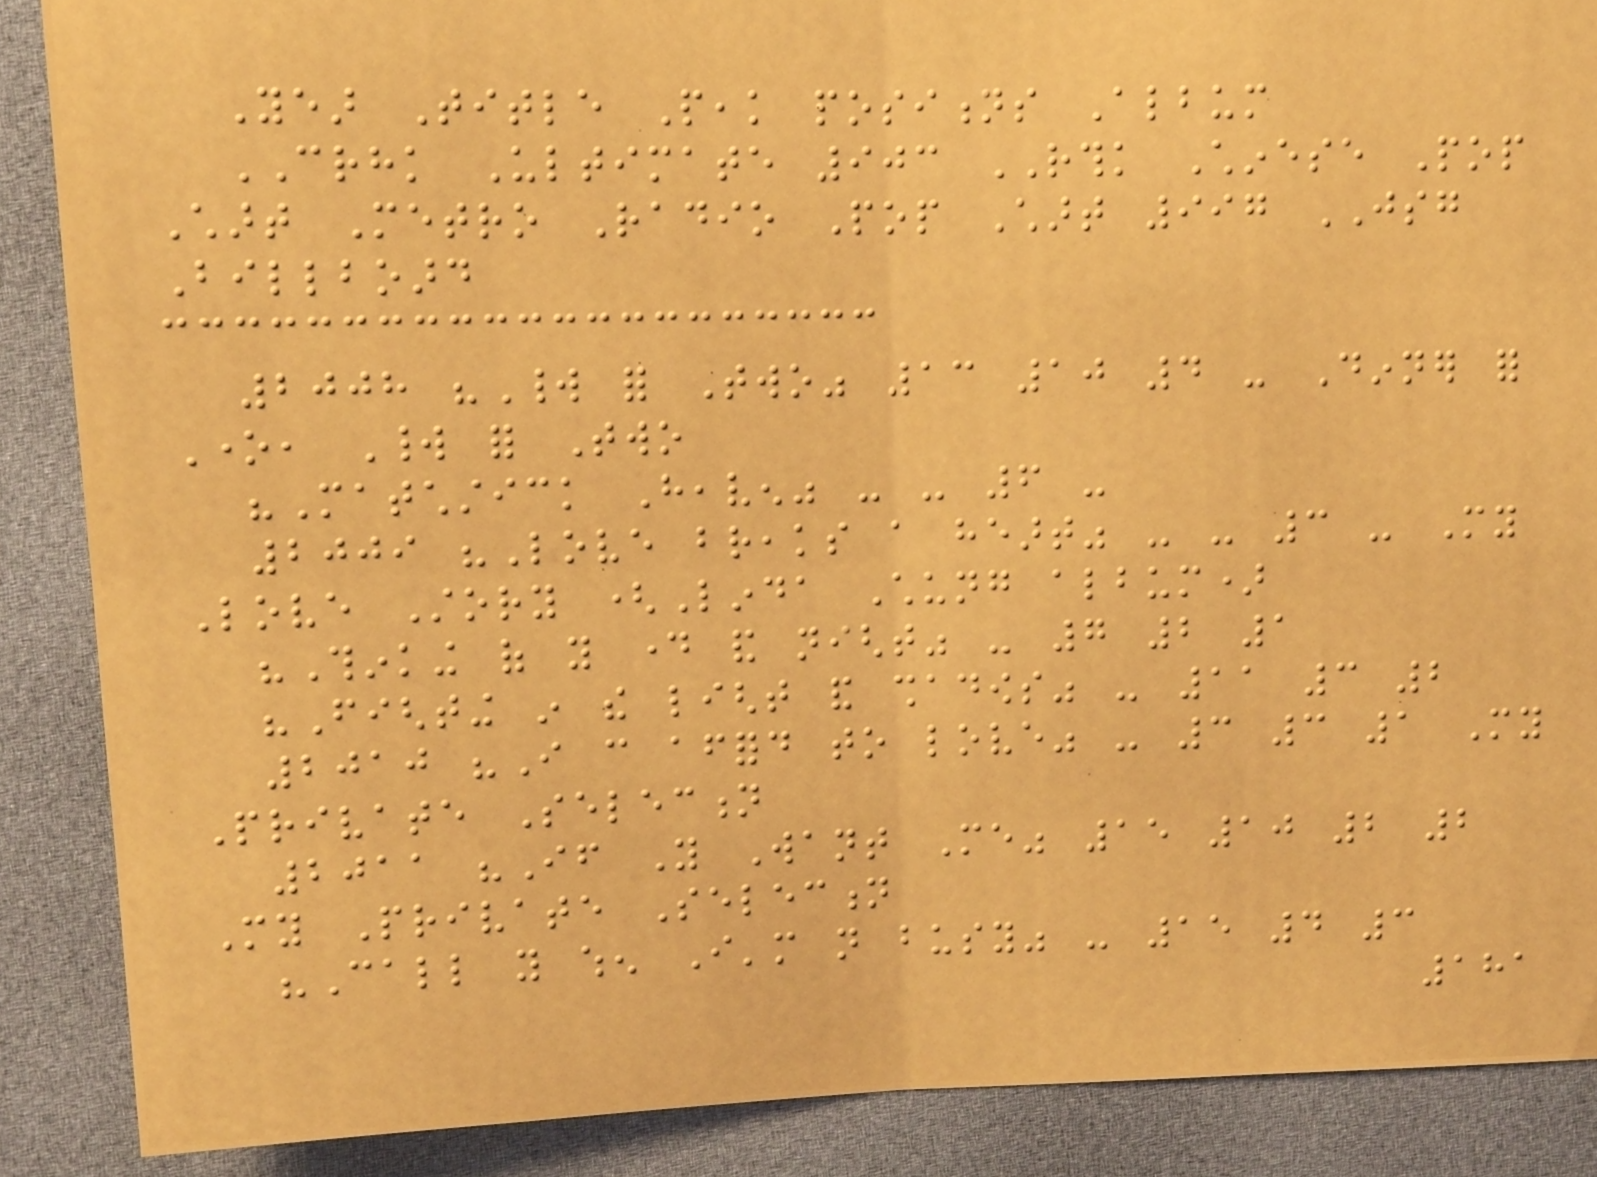Year Title Peak positions Album
CRHK Ultimate 903 RTHK Chinese Pop
Chart Metro Radio Pop Chart 997 JSG
Billboard
2008 "World for Two" 13 10 4 - Dinner for
One, World for Two
"Matchstick Heaven" - - 6 -
2009 "Love breaks a heart" - - 3 - My
Love Story (Linda Chung album)
"Thinking of you day and night" - 7 2 1
"Fighting in the light and shadows" - 11 3 2
2010 "I can afford to love" - 3 3 1 My
Private Selection
2011 "If You Want Me" 15 10 2 2
My Private Selection
"Call you when I'm not busy" - 15 4 3
181
